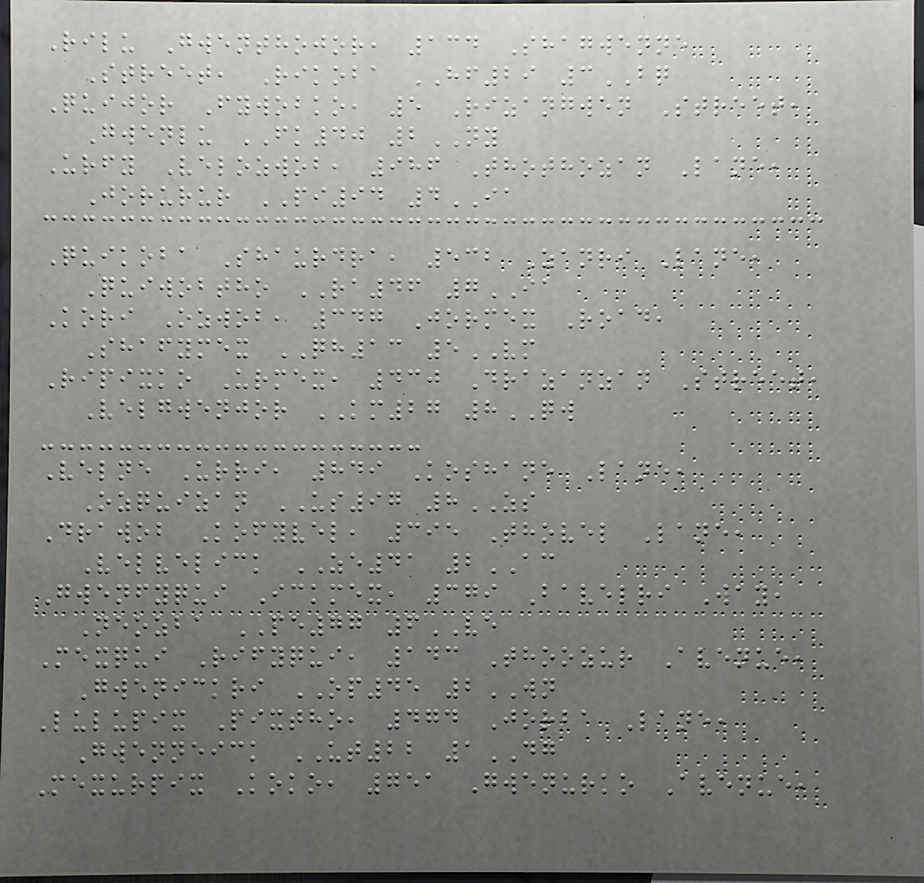Rilu Gwenthojor, 134 Shagwenne
Street, Rikoba HF29 3BQ
Quijor Fywobko, 5 Rizangwen Street,
Gwenlu FK40 2NY
Urfy Velozwob, 986 Thothozan Lane,
Jorurur PI94 4IA
Quikoba Shaurdra, 532 Zanri Lane,
Quiwobtho RA46 7IA
Kori Ozwob, 347 Jormex Road,
Shafymex QH13 5VM
Ripixko Urmex, 430 Drazanzan Street,
Velgwenjor KM27 8QW
Velne Urri, 849 Koshane Lane,
Ozquizan US97 8ZS
Drawob Kofyvel, 395 Thovel Lane,
Velvelick ZE41 2AC
Gwenfyqui Ickmex, 379 Bavelri Way,
Neozba PE77 6VE
Mexqui Rifyqui, 143 Thoozur Avenue,
Gwenickri OP45 2WN
Lulupix Pixtho, 474 Jorba Lane,
Gwenneick UT22 1DG
Mexurpix Koko, 751 Gwenurko Avenue,
